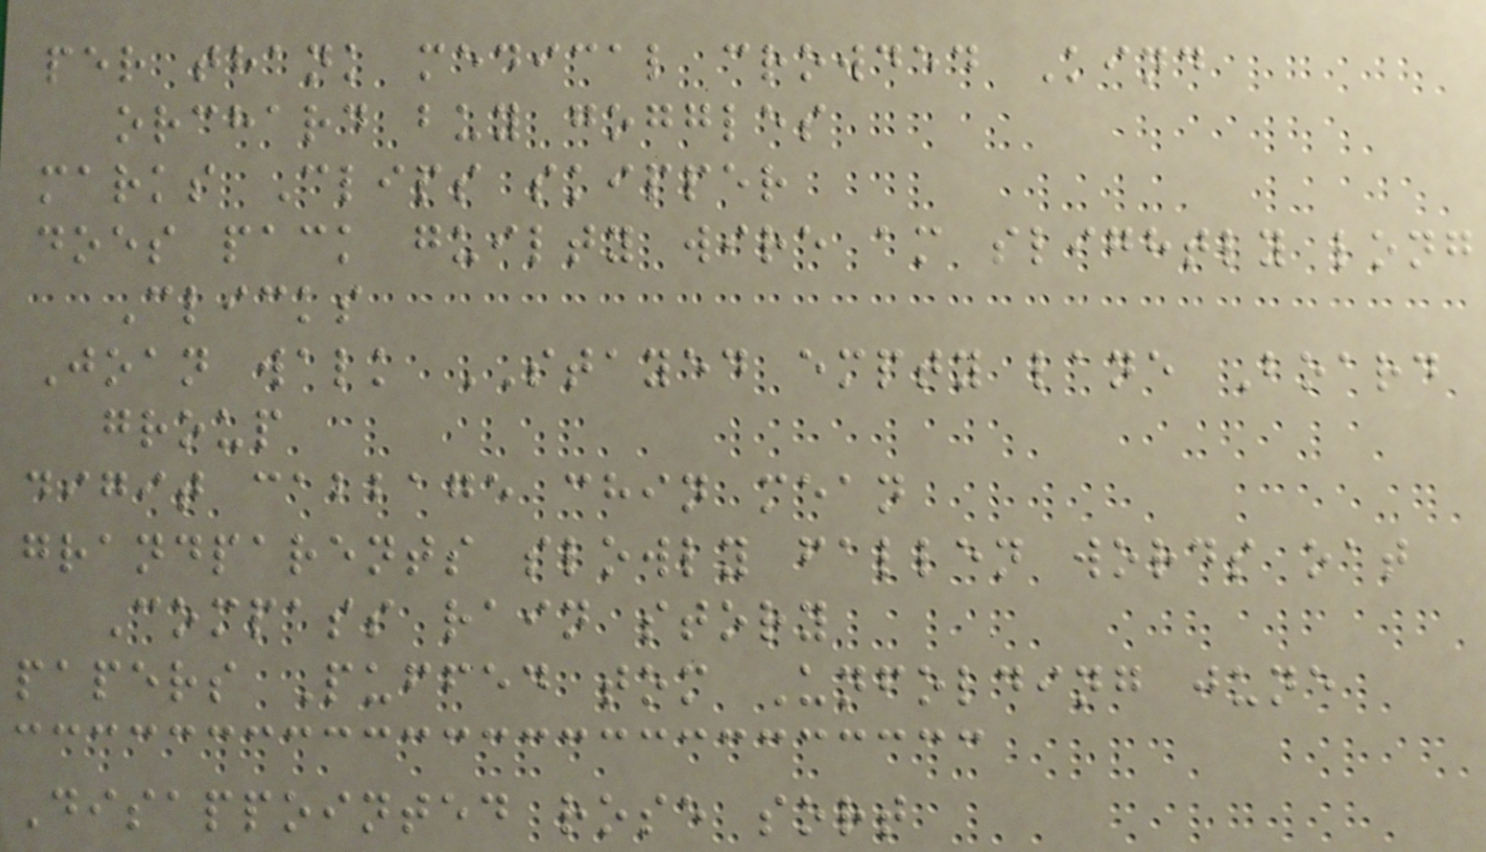per thank medical crowded Kind
orchard buy goggles
marks Clips skipper
does pack guilty wire am slightly long
Clicks
Joan walk STAYED empty lane Board
group
digit cabbage chin mean
grandparents slowly fallen words oat
Compass rain story
papers Puffed tom Unfolding june
Disappointed rose sort
